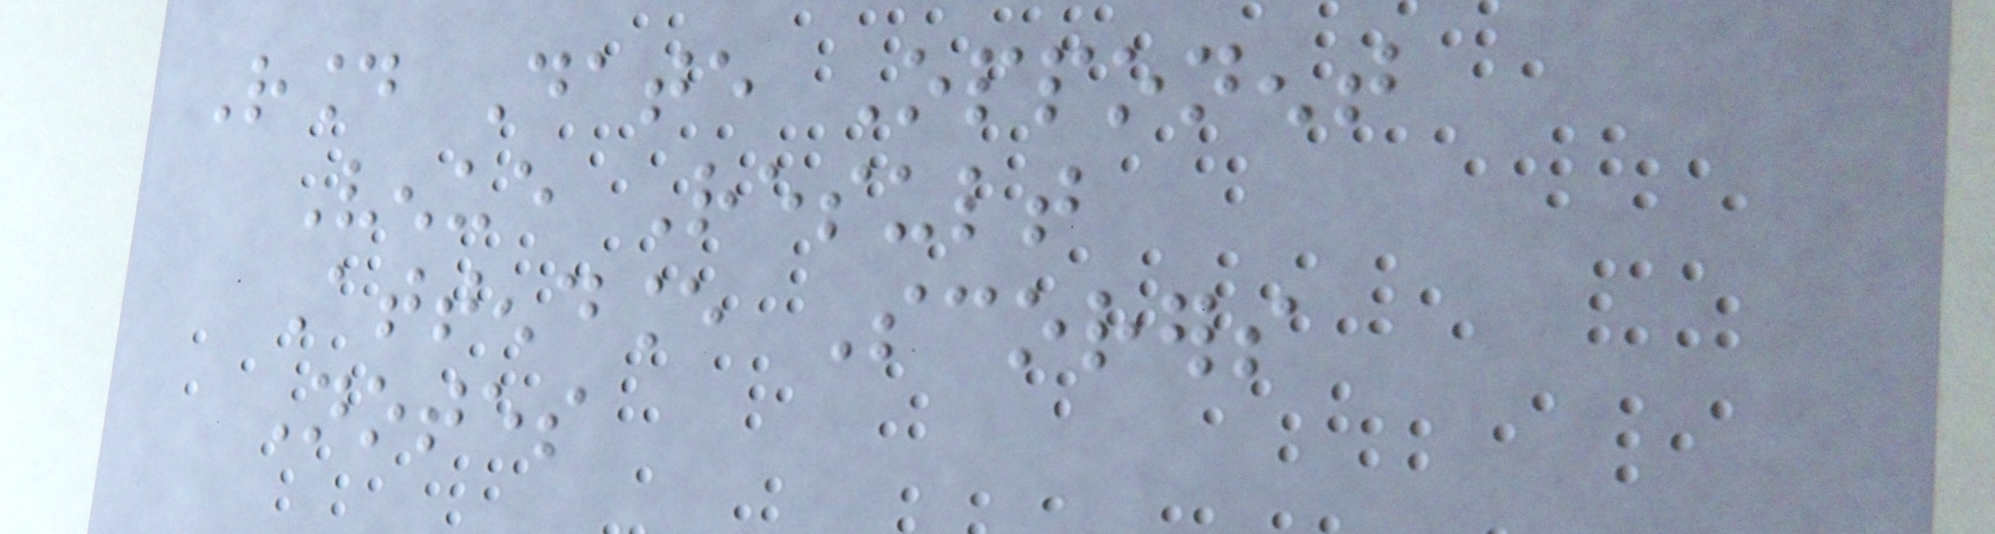Round Date Opponent
Venue Result
Attendance Scorers
Notes
